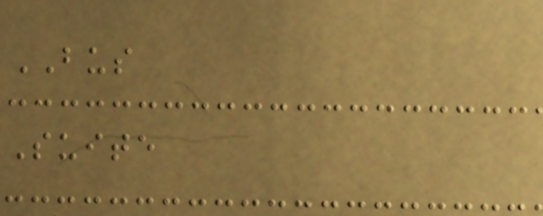BUS
Suite
